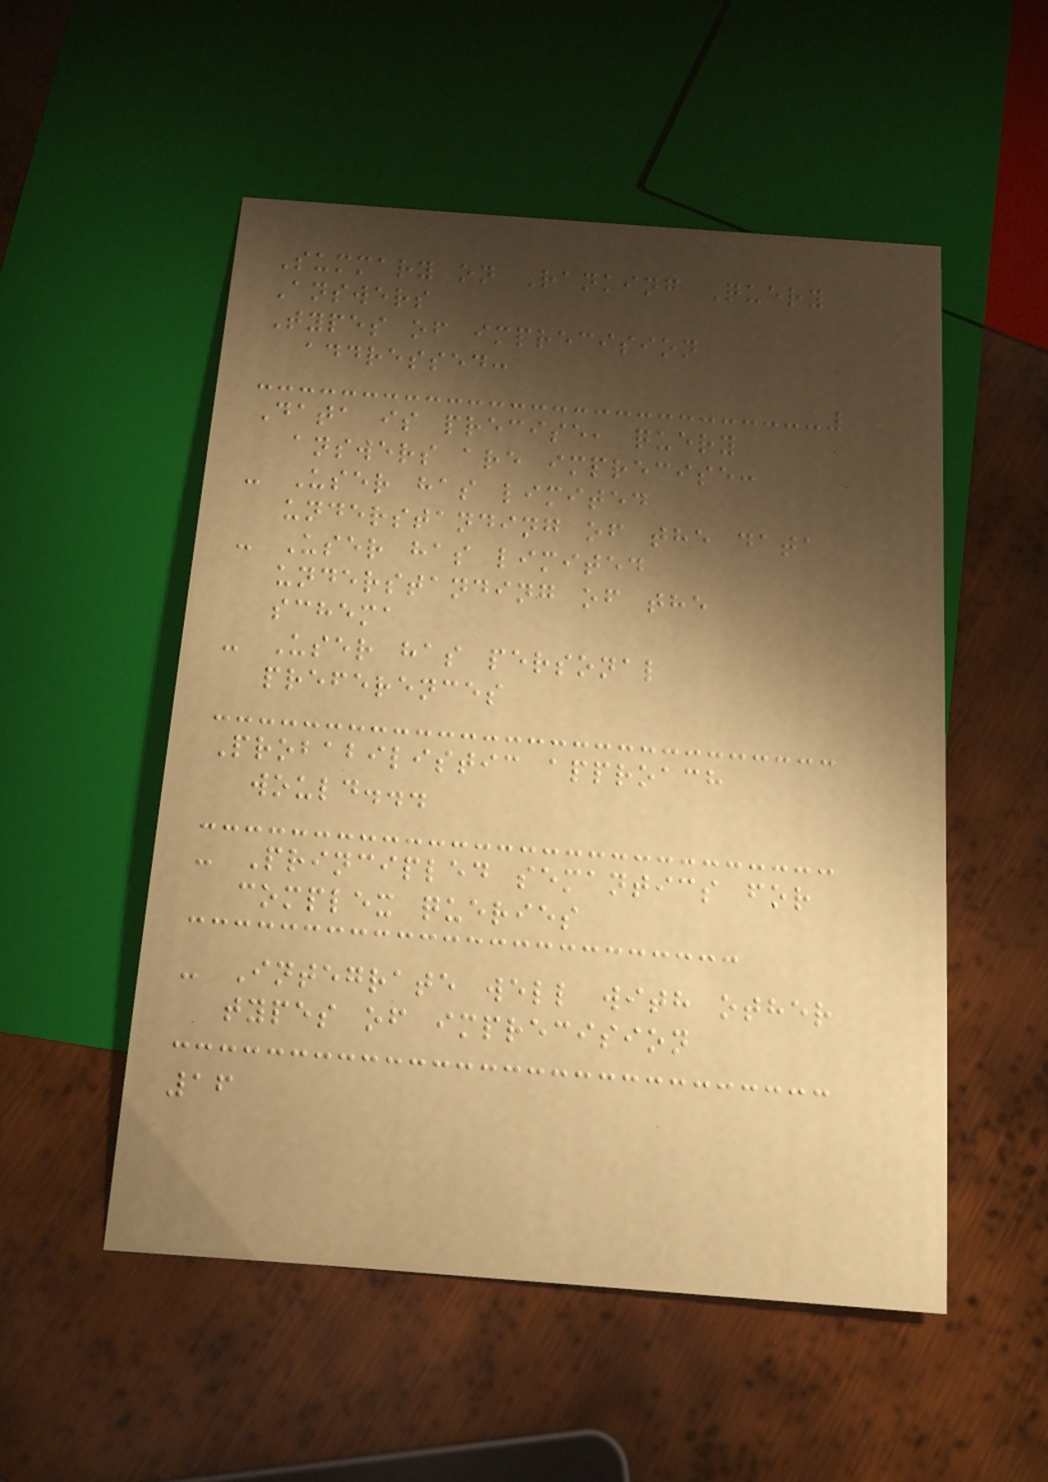Summary on Ranking Query
Answers
Types of imprecision
addressed:
Data is precise, query
answers are imprecise:
- User has limited
understanding of the data
- User has limited
understanding of the
schema
- User has personal
preferences
Probabilistic approach
would...
- Principled semantics for
complex queries
- Integrate well with other
types of imprecision
16
